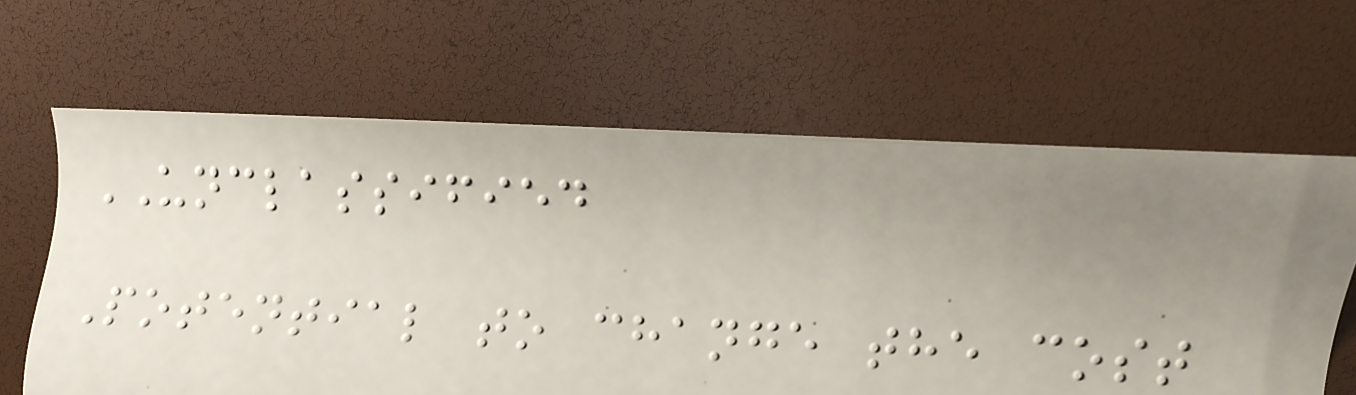UNCLASSIFIED
Potential to change the cost
